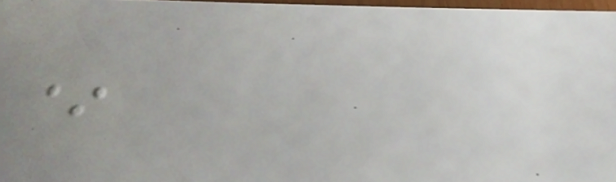*
